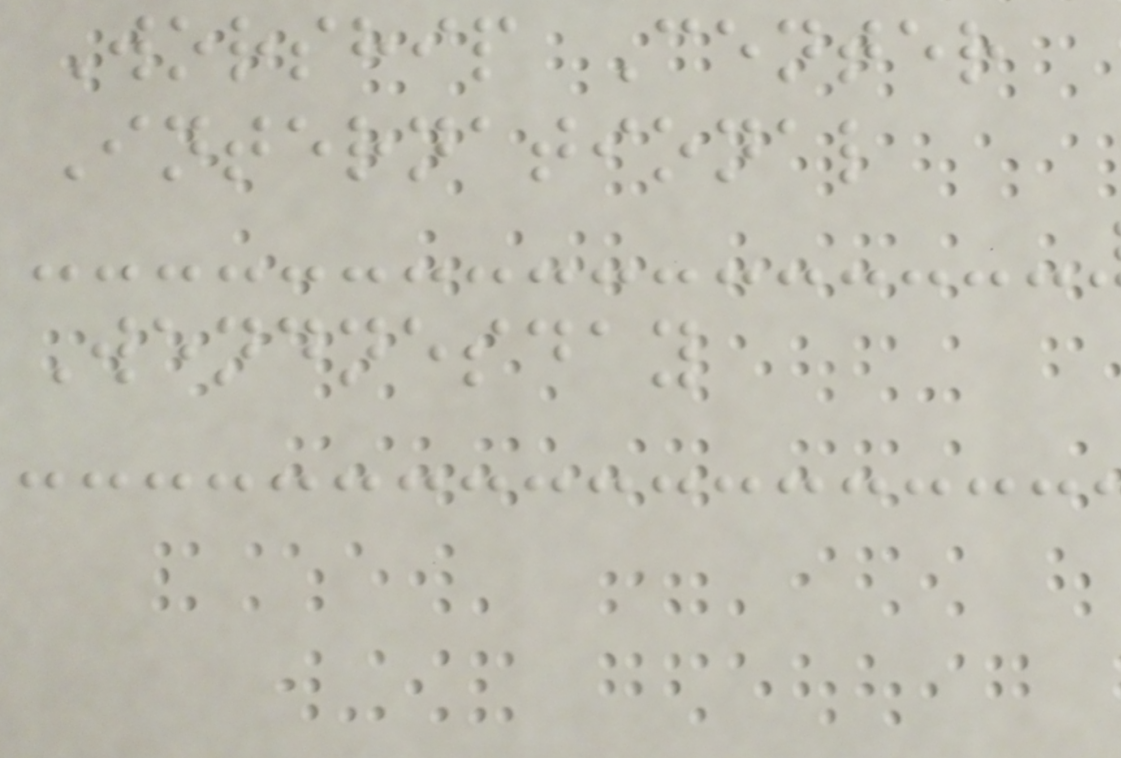Worship Center
International
Wendnesday
